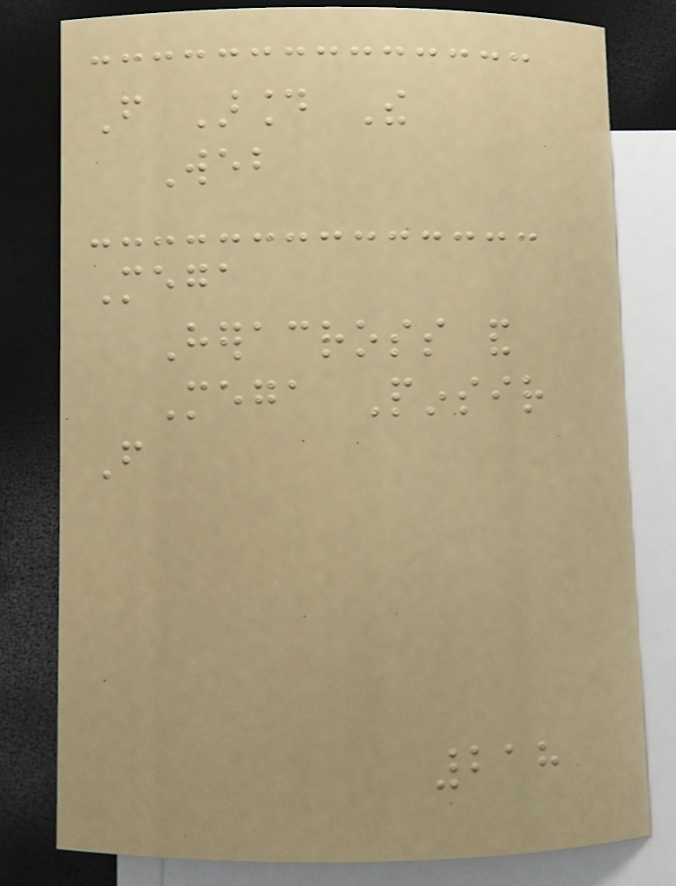From Around The
Web
Mega
Heracross and
Mega Pinsir
From
218
